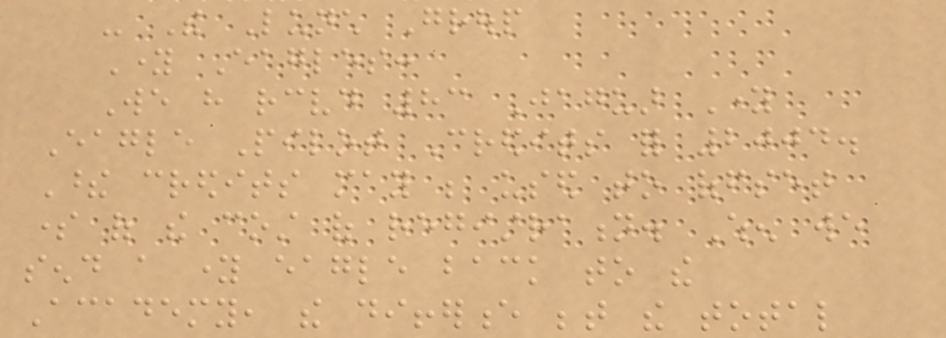- The Lunch Group
Young Eagles:
We have received 83 Jaguar Young
Eagle Pilot Credits for 2004.
These credits may be used to offset
some of the cost of registration. When we
send a young eagle back to the
Academy, the difference between the total
